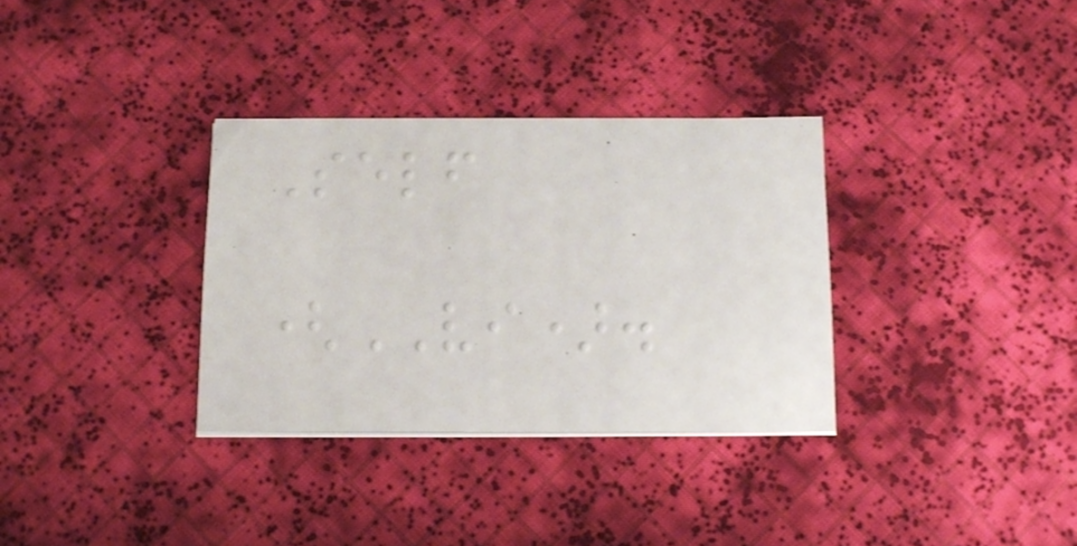Self
(VI).
